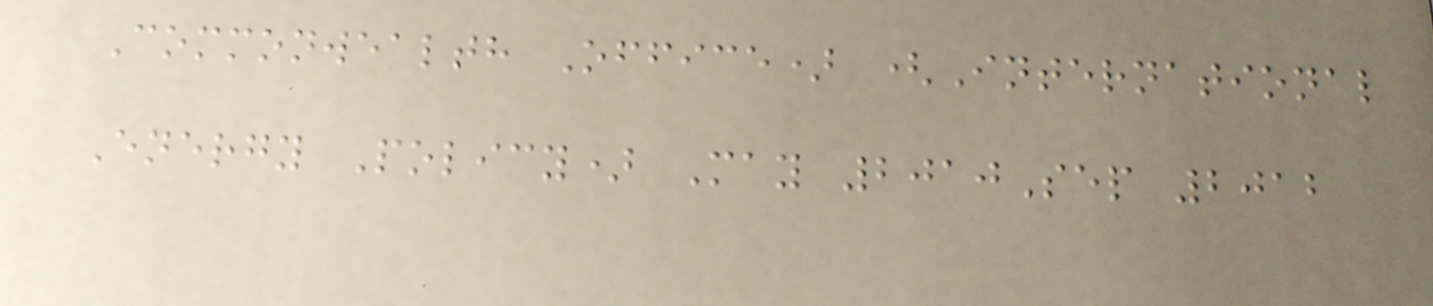Commonwealth Office) (International
Energy Policy) May 2010Sep 2012
